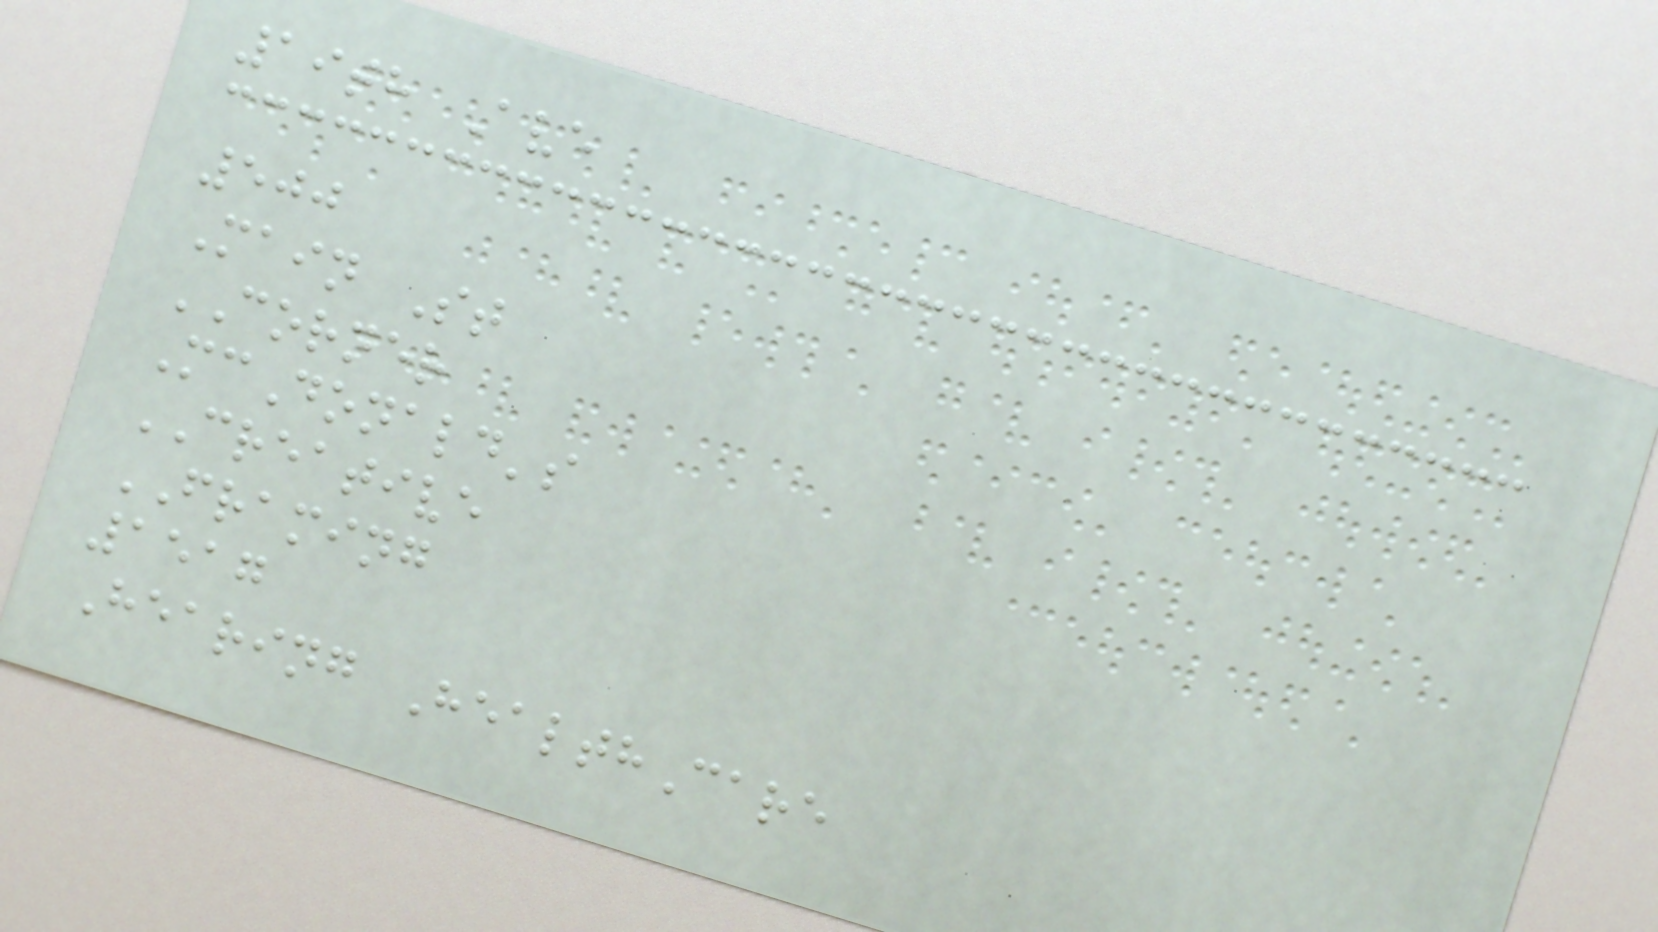19th Ave
500
Main St
CORNER
McDonald's
CREATIVE
FRAMING
1517
Hearing HealthCare
